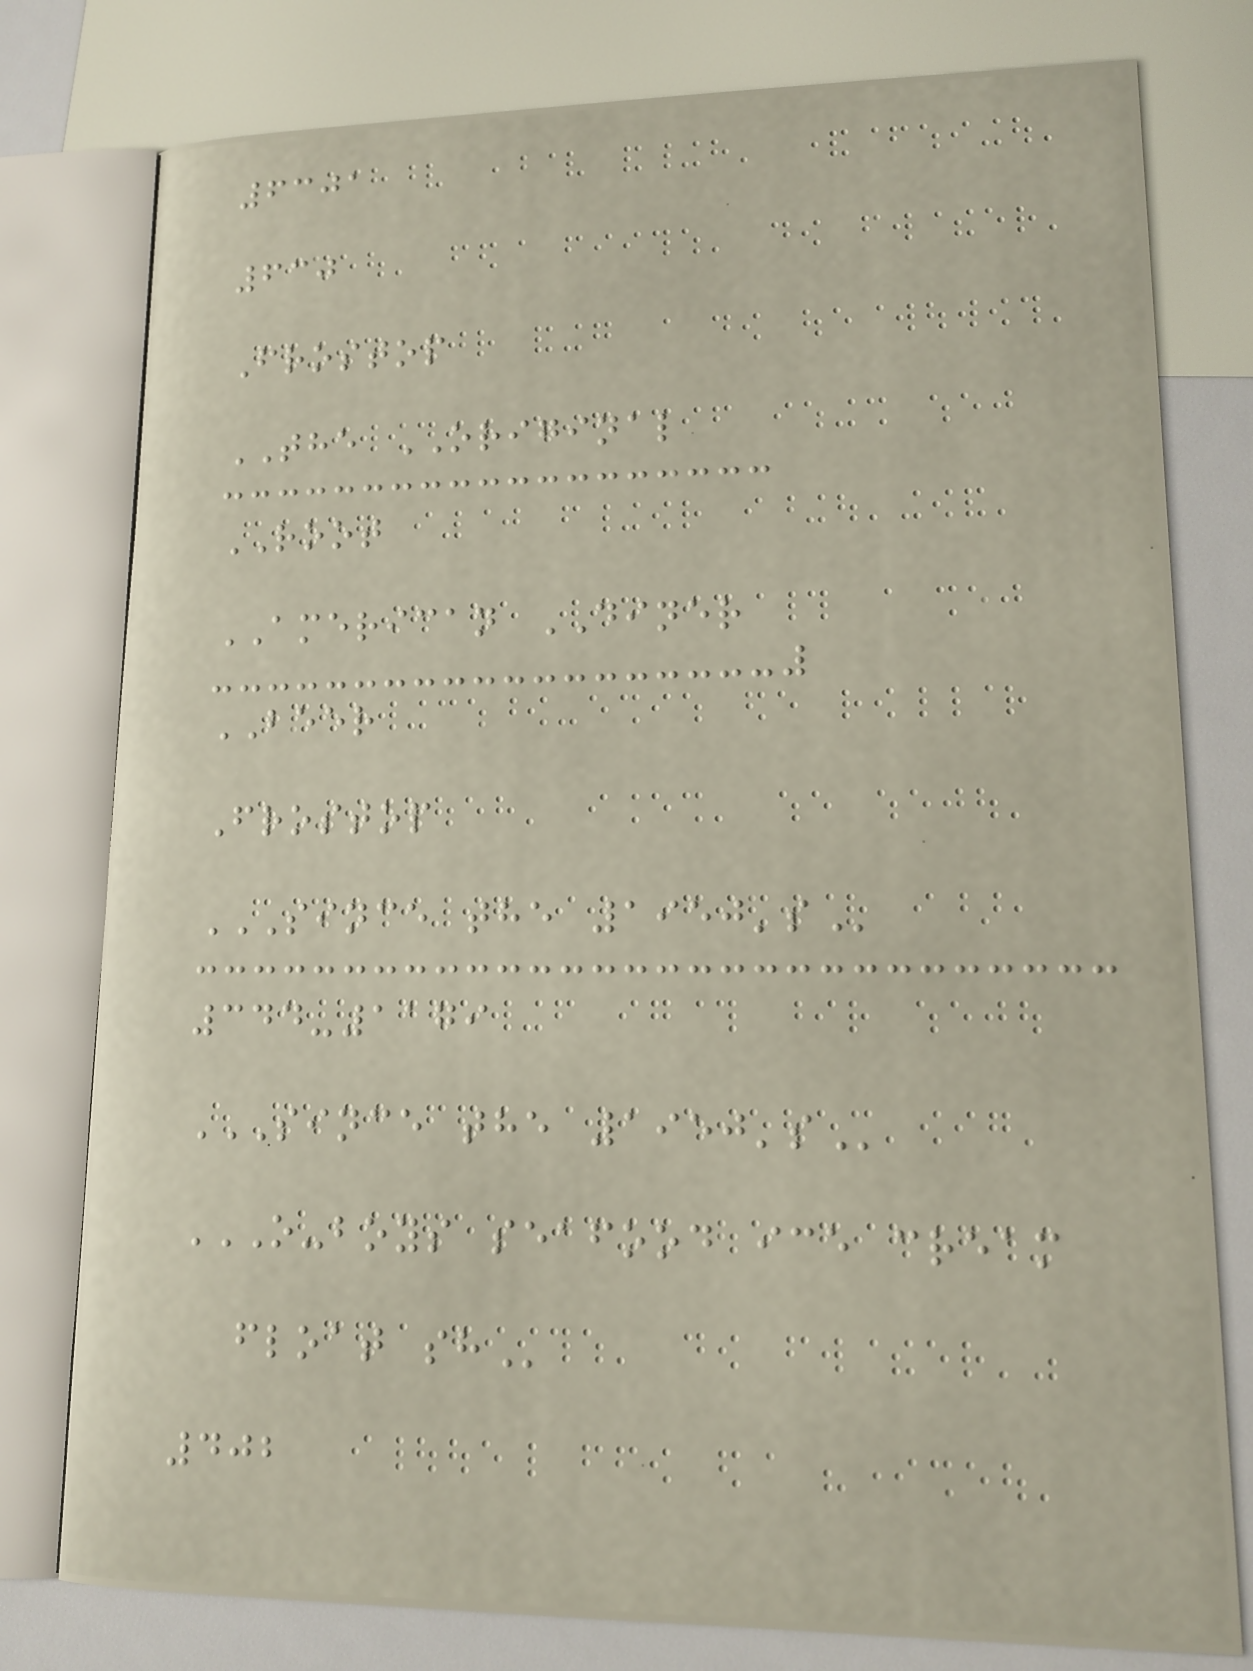6301
630
Frostop
THE ORIGINAL
ROOT
AMERICAN DINER
BEER
Frostop
SINCE THE 1950'S
344-1179
SINCE THE 1950'S
O-BOYS SEAFOOD ICE CREAM
FLOAT SH
402
